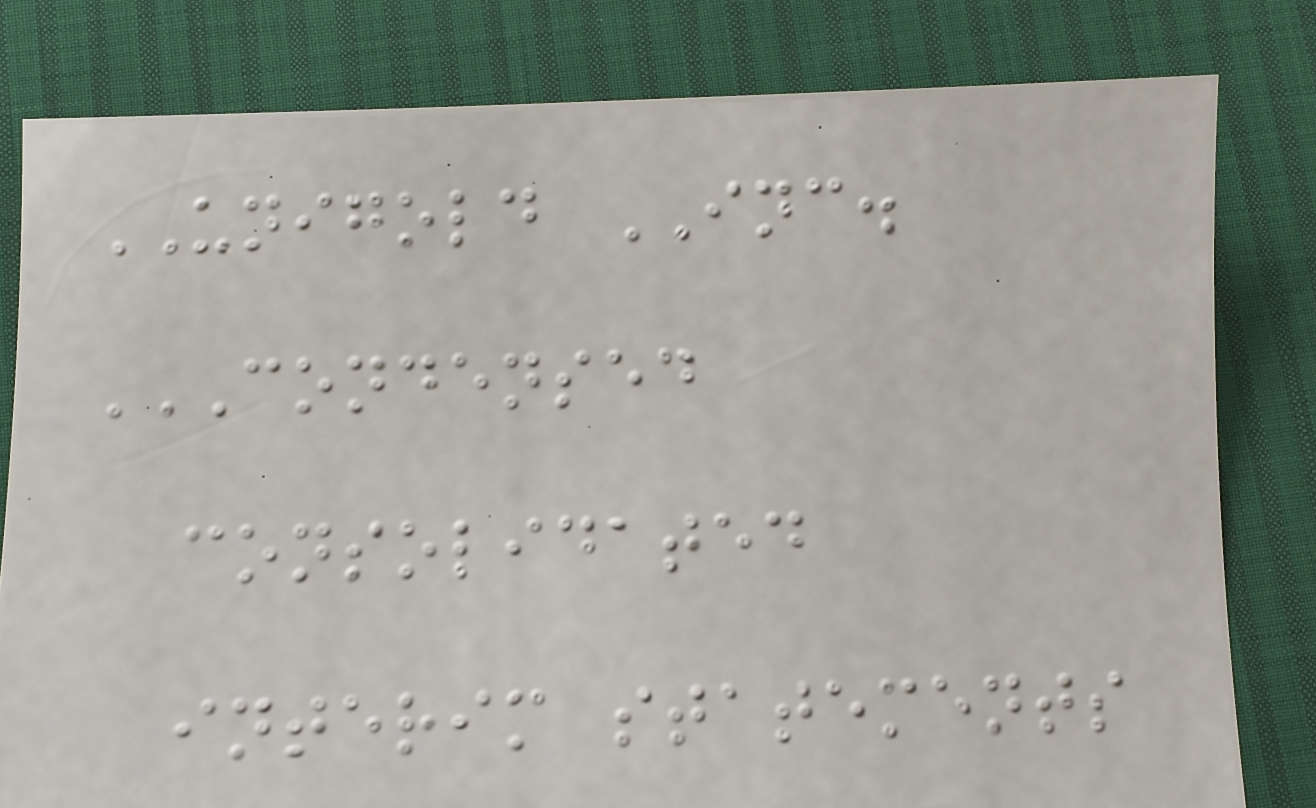UNIGOLD INC.
CONDENSED
CONSOLIDATED
INTERIM STATEMENTS
